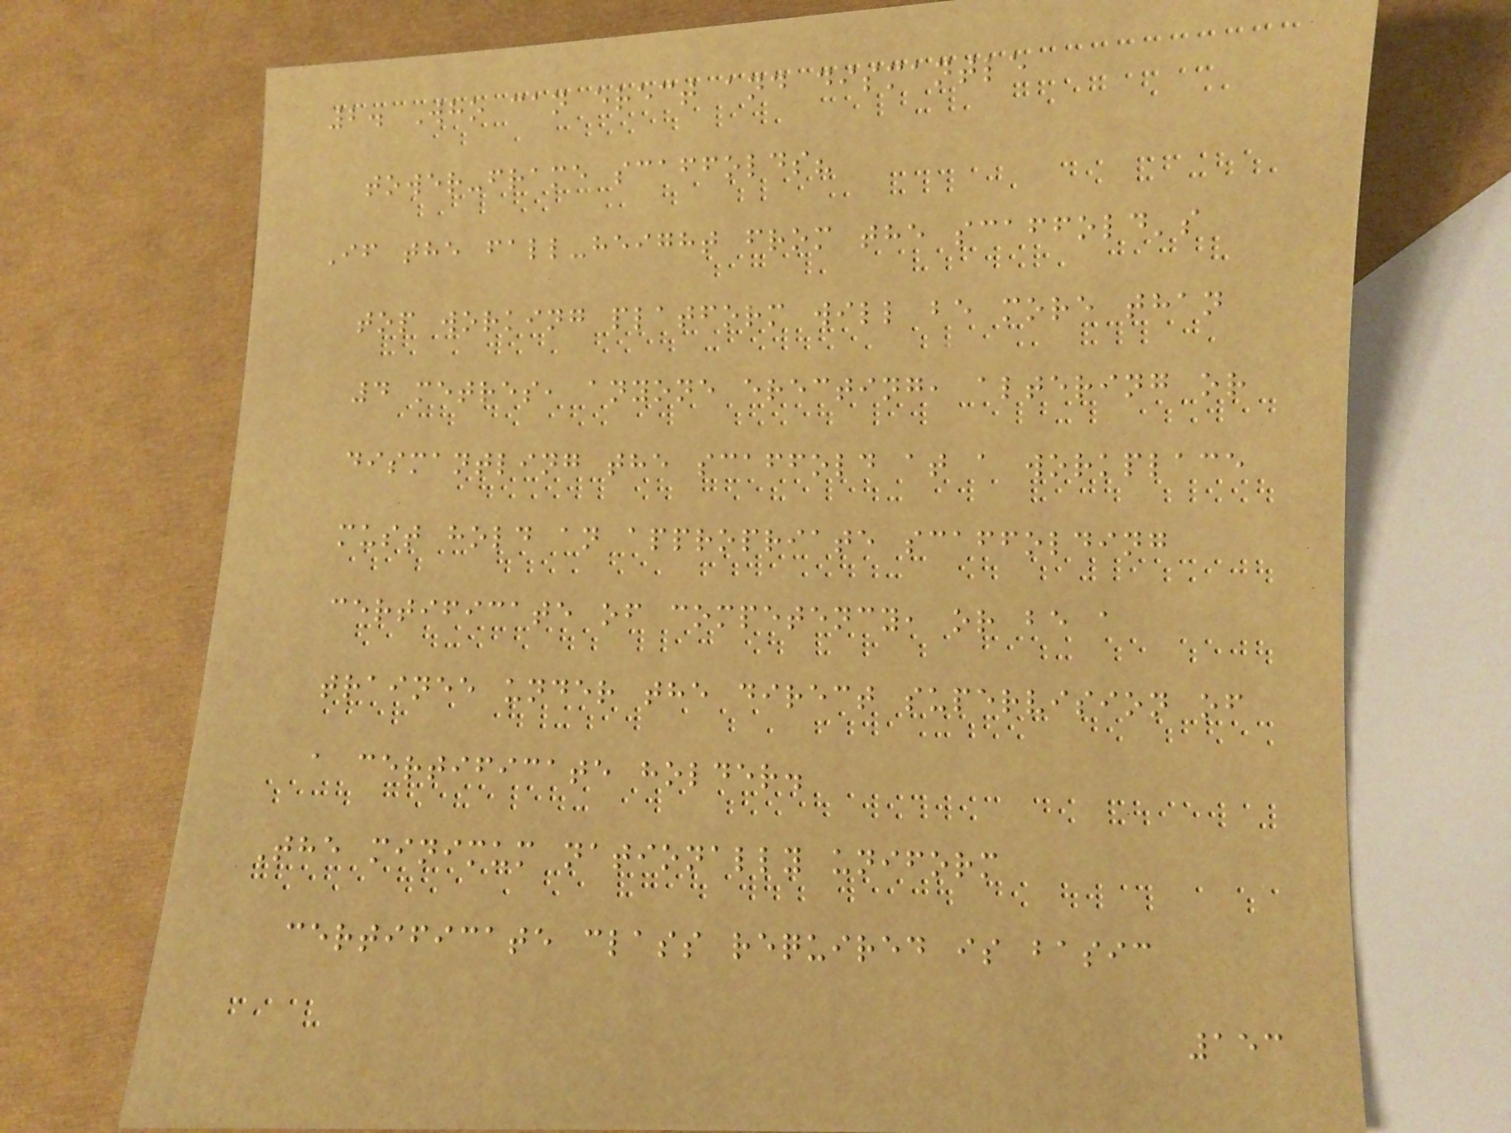2. Who can erect and dismantle
tower-frame scaffolds?
If the fall-height from the scaffold's
top working platform will be more than
4 metres, anyone erecting, altering or
dismantling the scaffold at a workplace
must hold an appropriate scaffolding
certificate of competency, or be a
trainee under the direct supervision of
a certificate holder.
The minimum nationally uniform
certificate class required is basic
153
